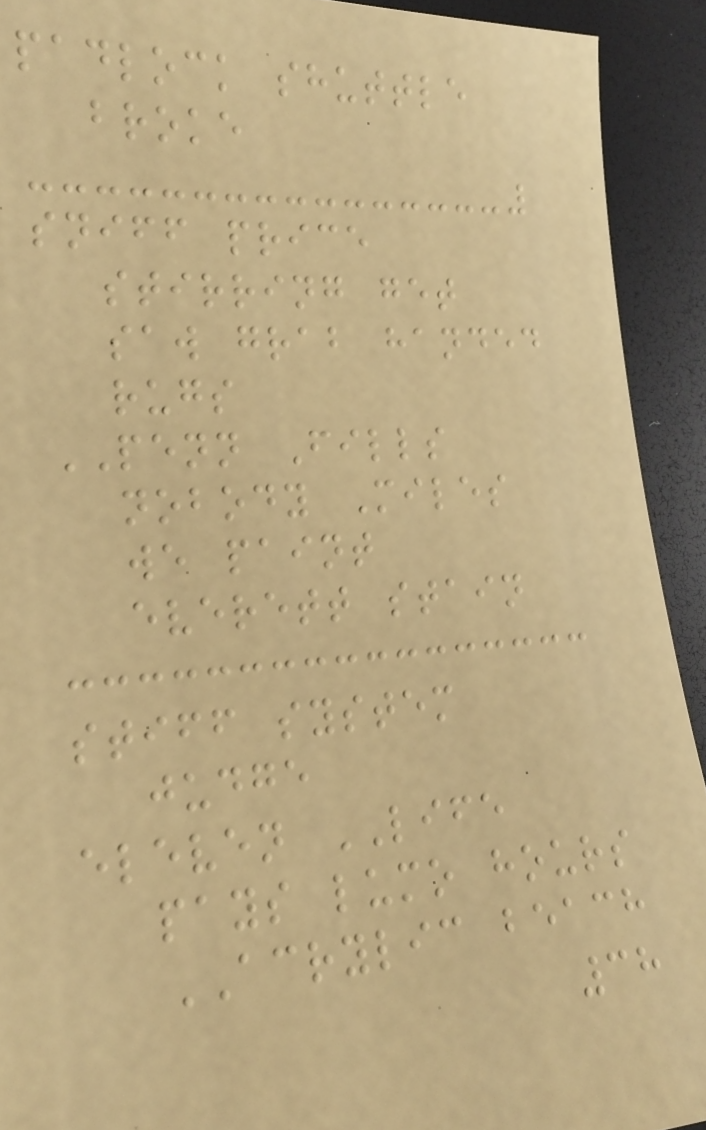padlock shuttle
broke
sniff price
stirring get
saw grab handed
rugs
PENN Fills
nobody Miles
we paint
everett stain
stiff system
judge
eleven LIFE
pays lumo hours
ACRYLIC beach
38
